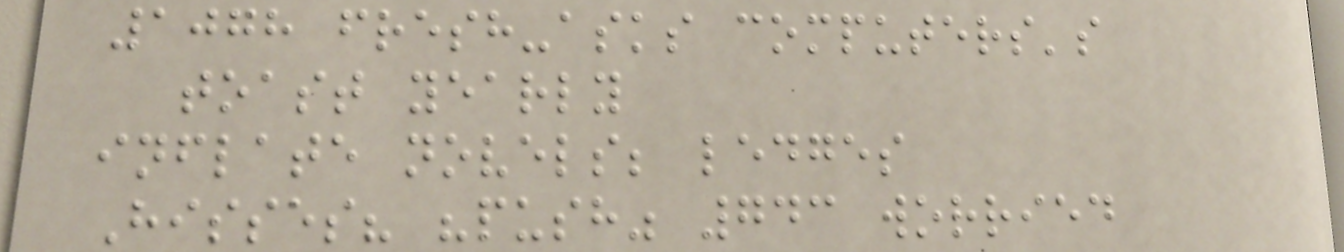1078 fresh-asks computers's
toast yearly
inflate novels; ledges
Hisses? "push" 743 worried
